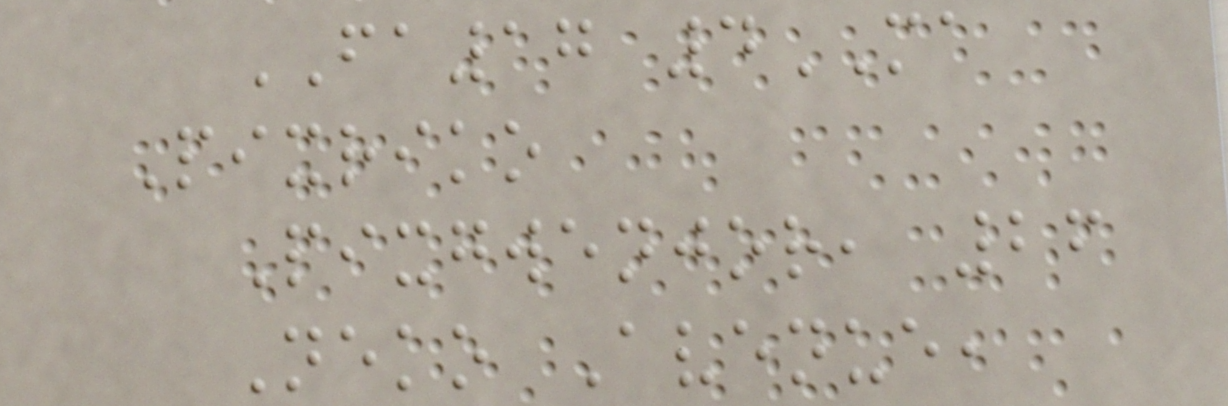FA17 4MA
Pixriko
Pixgwenjor, 26
Neko Avenue,
